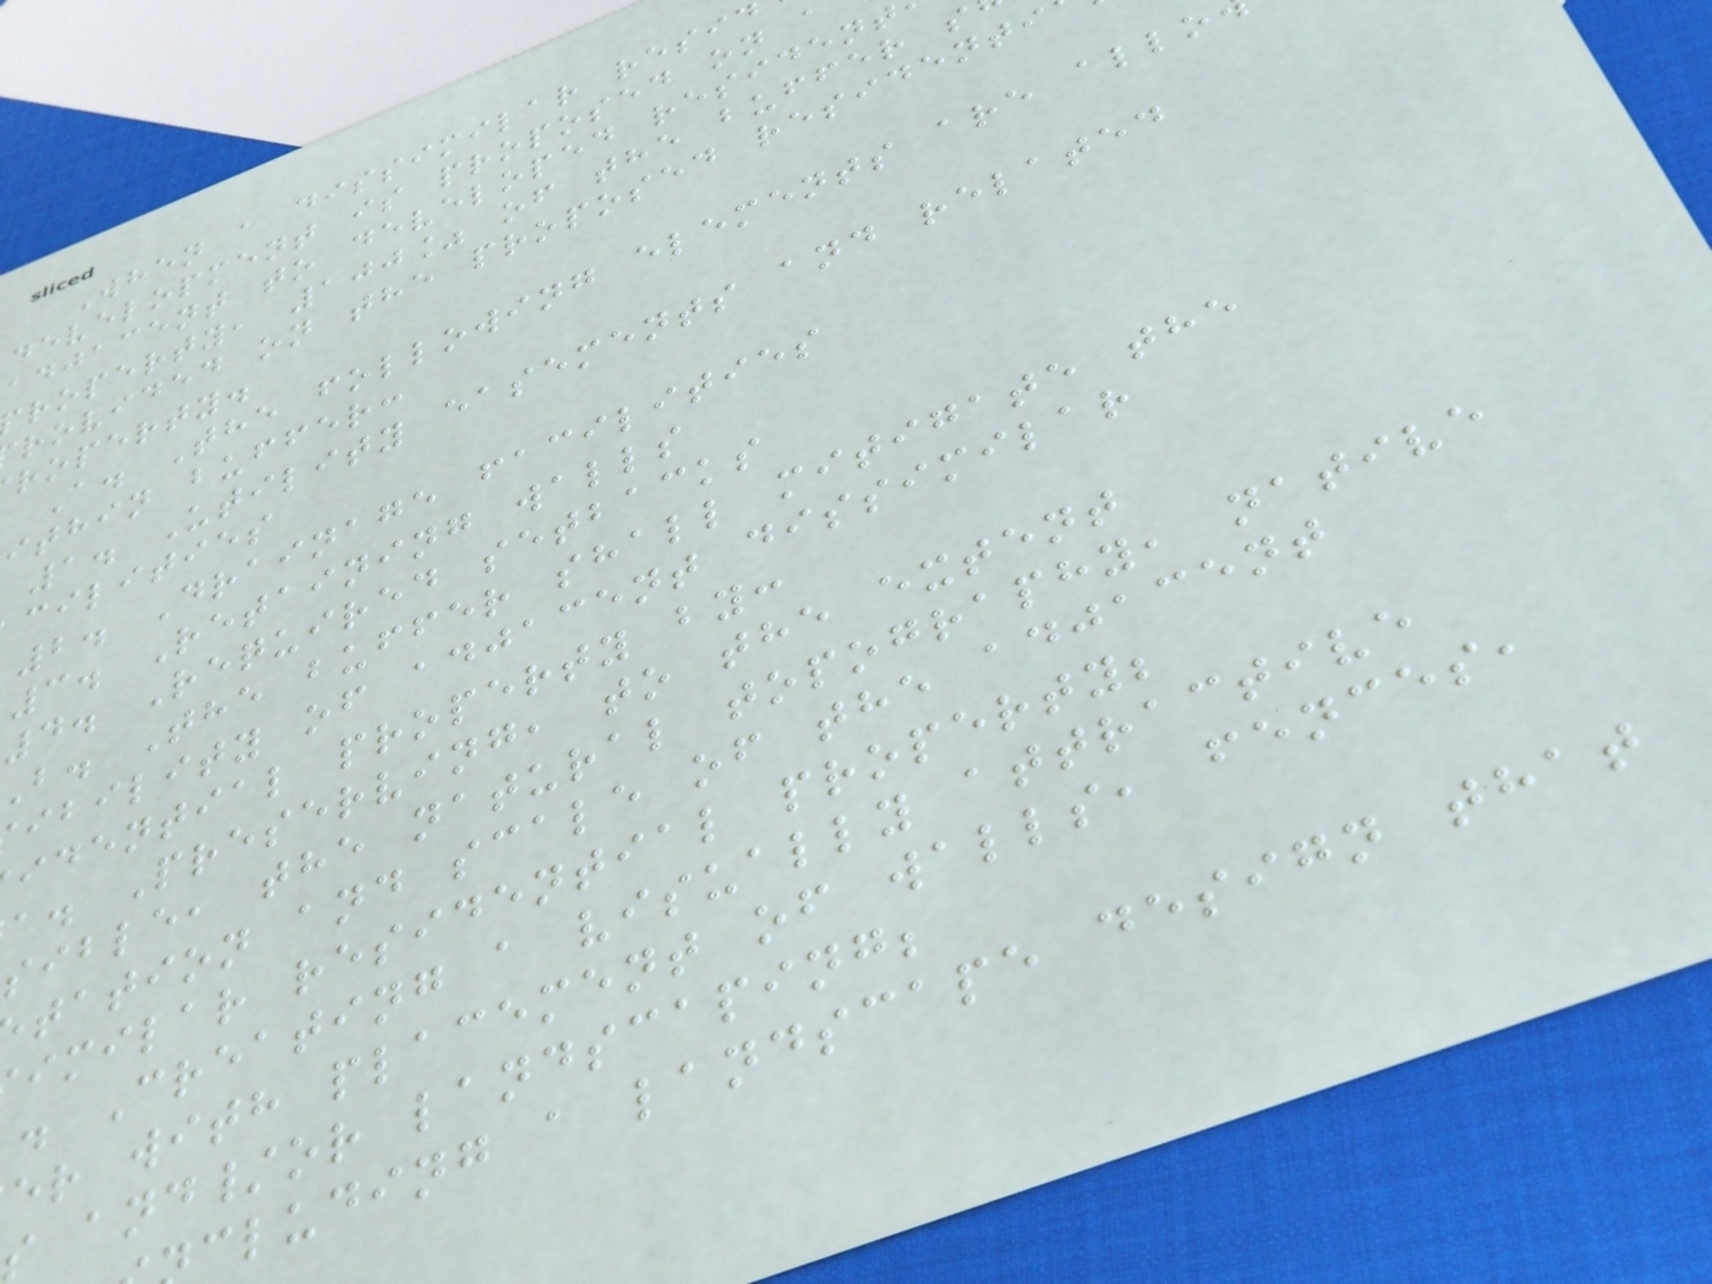When a dissimilar resid
development is proposed on a
adjacent to developed resident
roperty, 100% of the buffer s
rovided on the proposed residenti
roperty.
A. The following elements are allo
ithin buffer:
1. Utility easements and related
cilities
2. Drainage facilities
3. Retaining walls
4. Required setbacks
b. The buffer shall mitigate the
ibility of adjacent dissimilar
idential property by:
a. Preserving, to the extent
sible, the natural topography, native
tation and scale of the adjacent
imilar residential property;
. Creating a visually attractive
er with placement of walls, fences,
s and/or landscaping;
cluding a landscape design that
